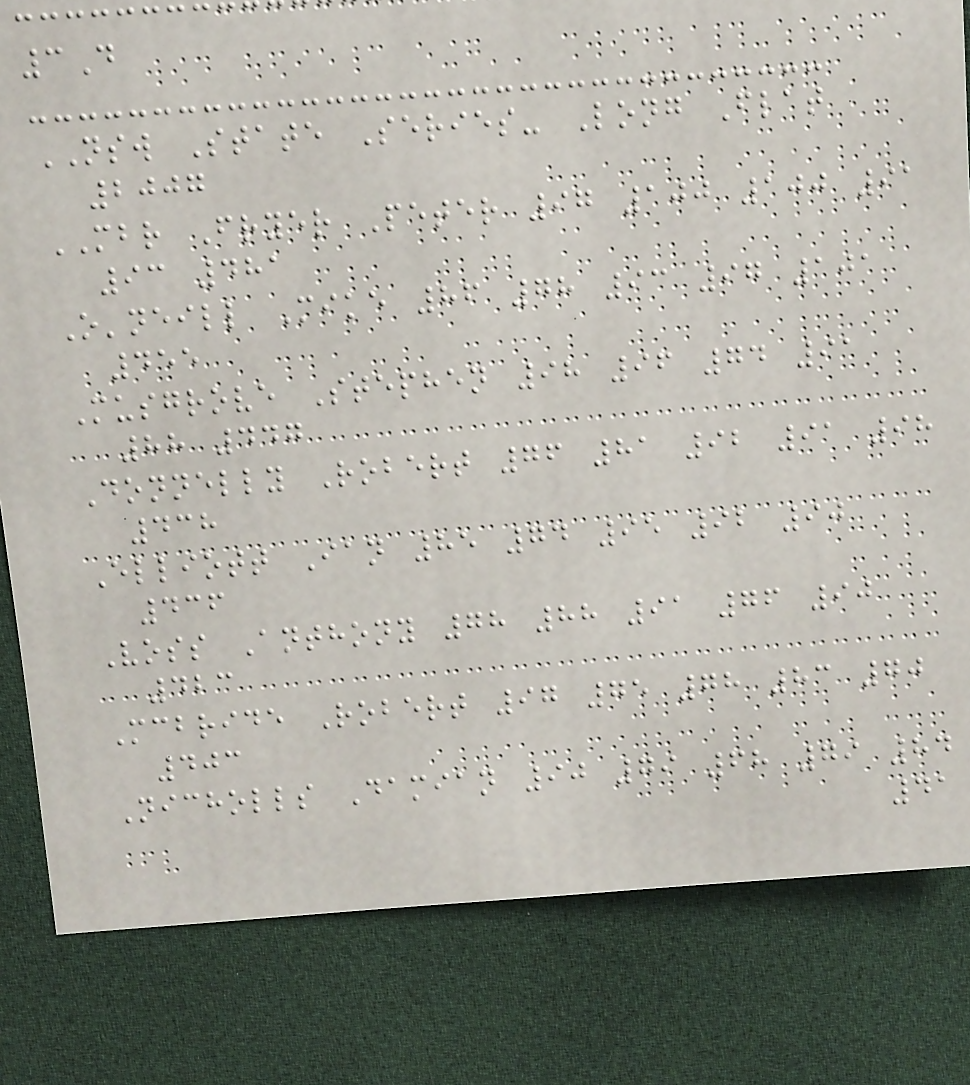3D
NSW State Series- Long Flat
2007
MBR Fryer Peter 97 100 100 91
93 481
O'neill Mike 86 78 93 97 101
455
Musgrove Stephen 98 96 74 91
88 447
Donnelly Robert 76 81 92 91 98
438
Elliott Ian 85 74 95 92 90
436
Voss Anthony 78 88 91 76 90
423
Mcbride Robert 97 75 78 83 70
403
Nicholls Damian 90 79 68 79 84
41
